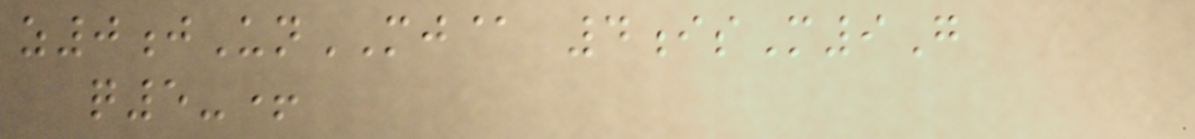z0jUnMJ@ 4isM9G
q5-+
